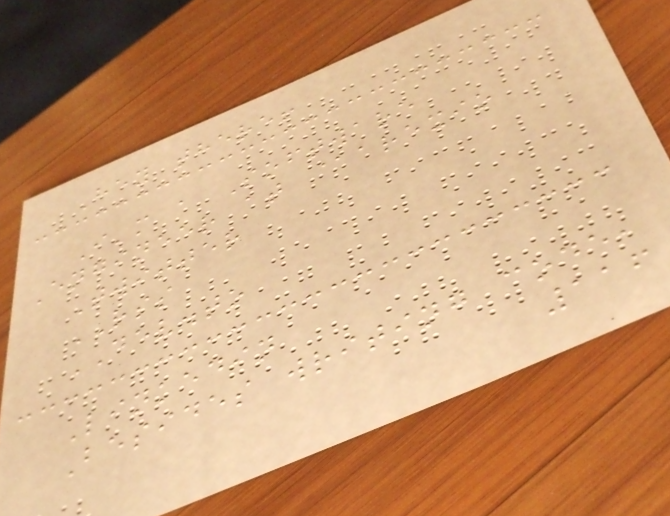Hey there!
I'm a Software
Engineer at @arexio
Twitter
RSS
DEV.to
Linkedin
Besides writing code,
116
